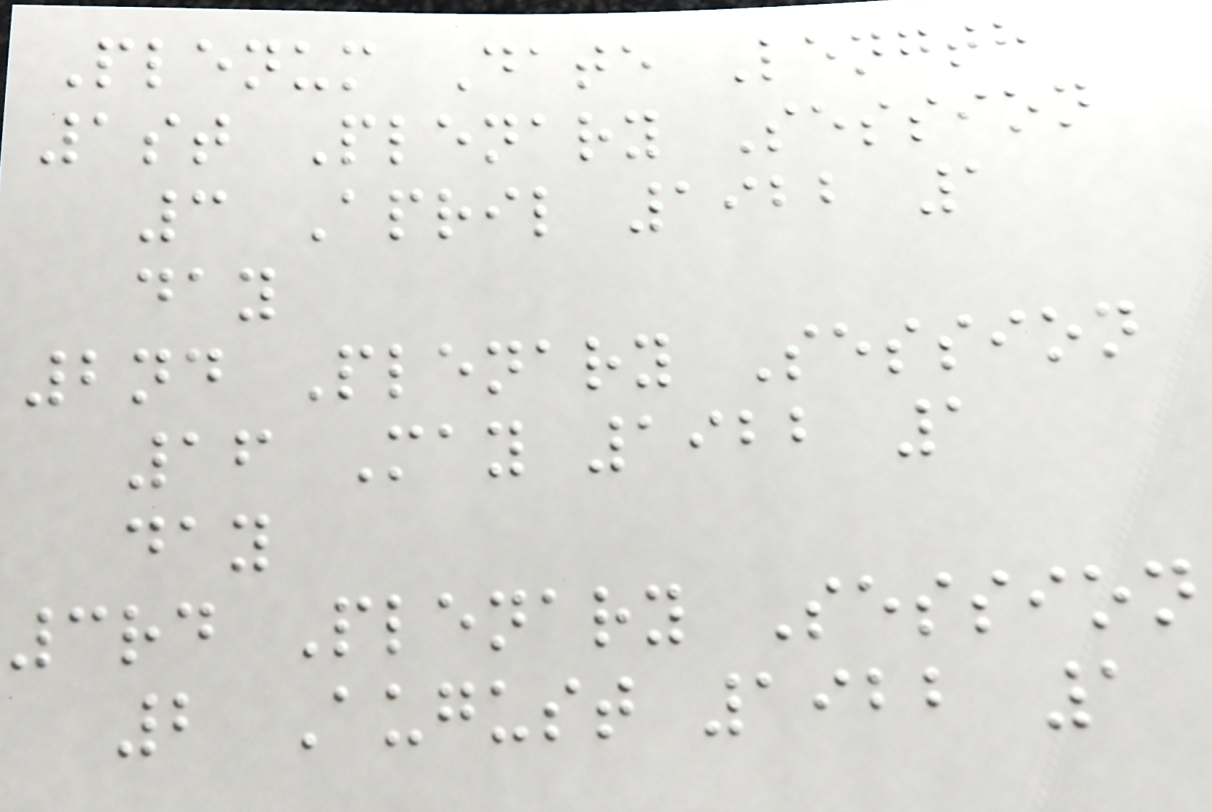Plenum Date Length
1st Plenary Session
3 April 1922 1
day
2nd Plenary Session
16 May 1922 1
day
3rd Plenary Session
2 August 1922 1
